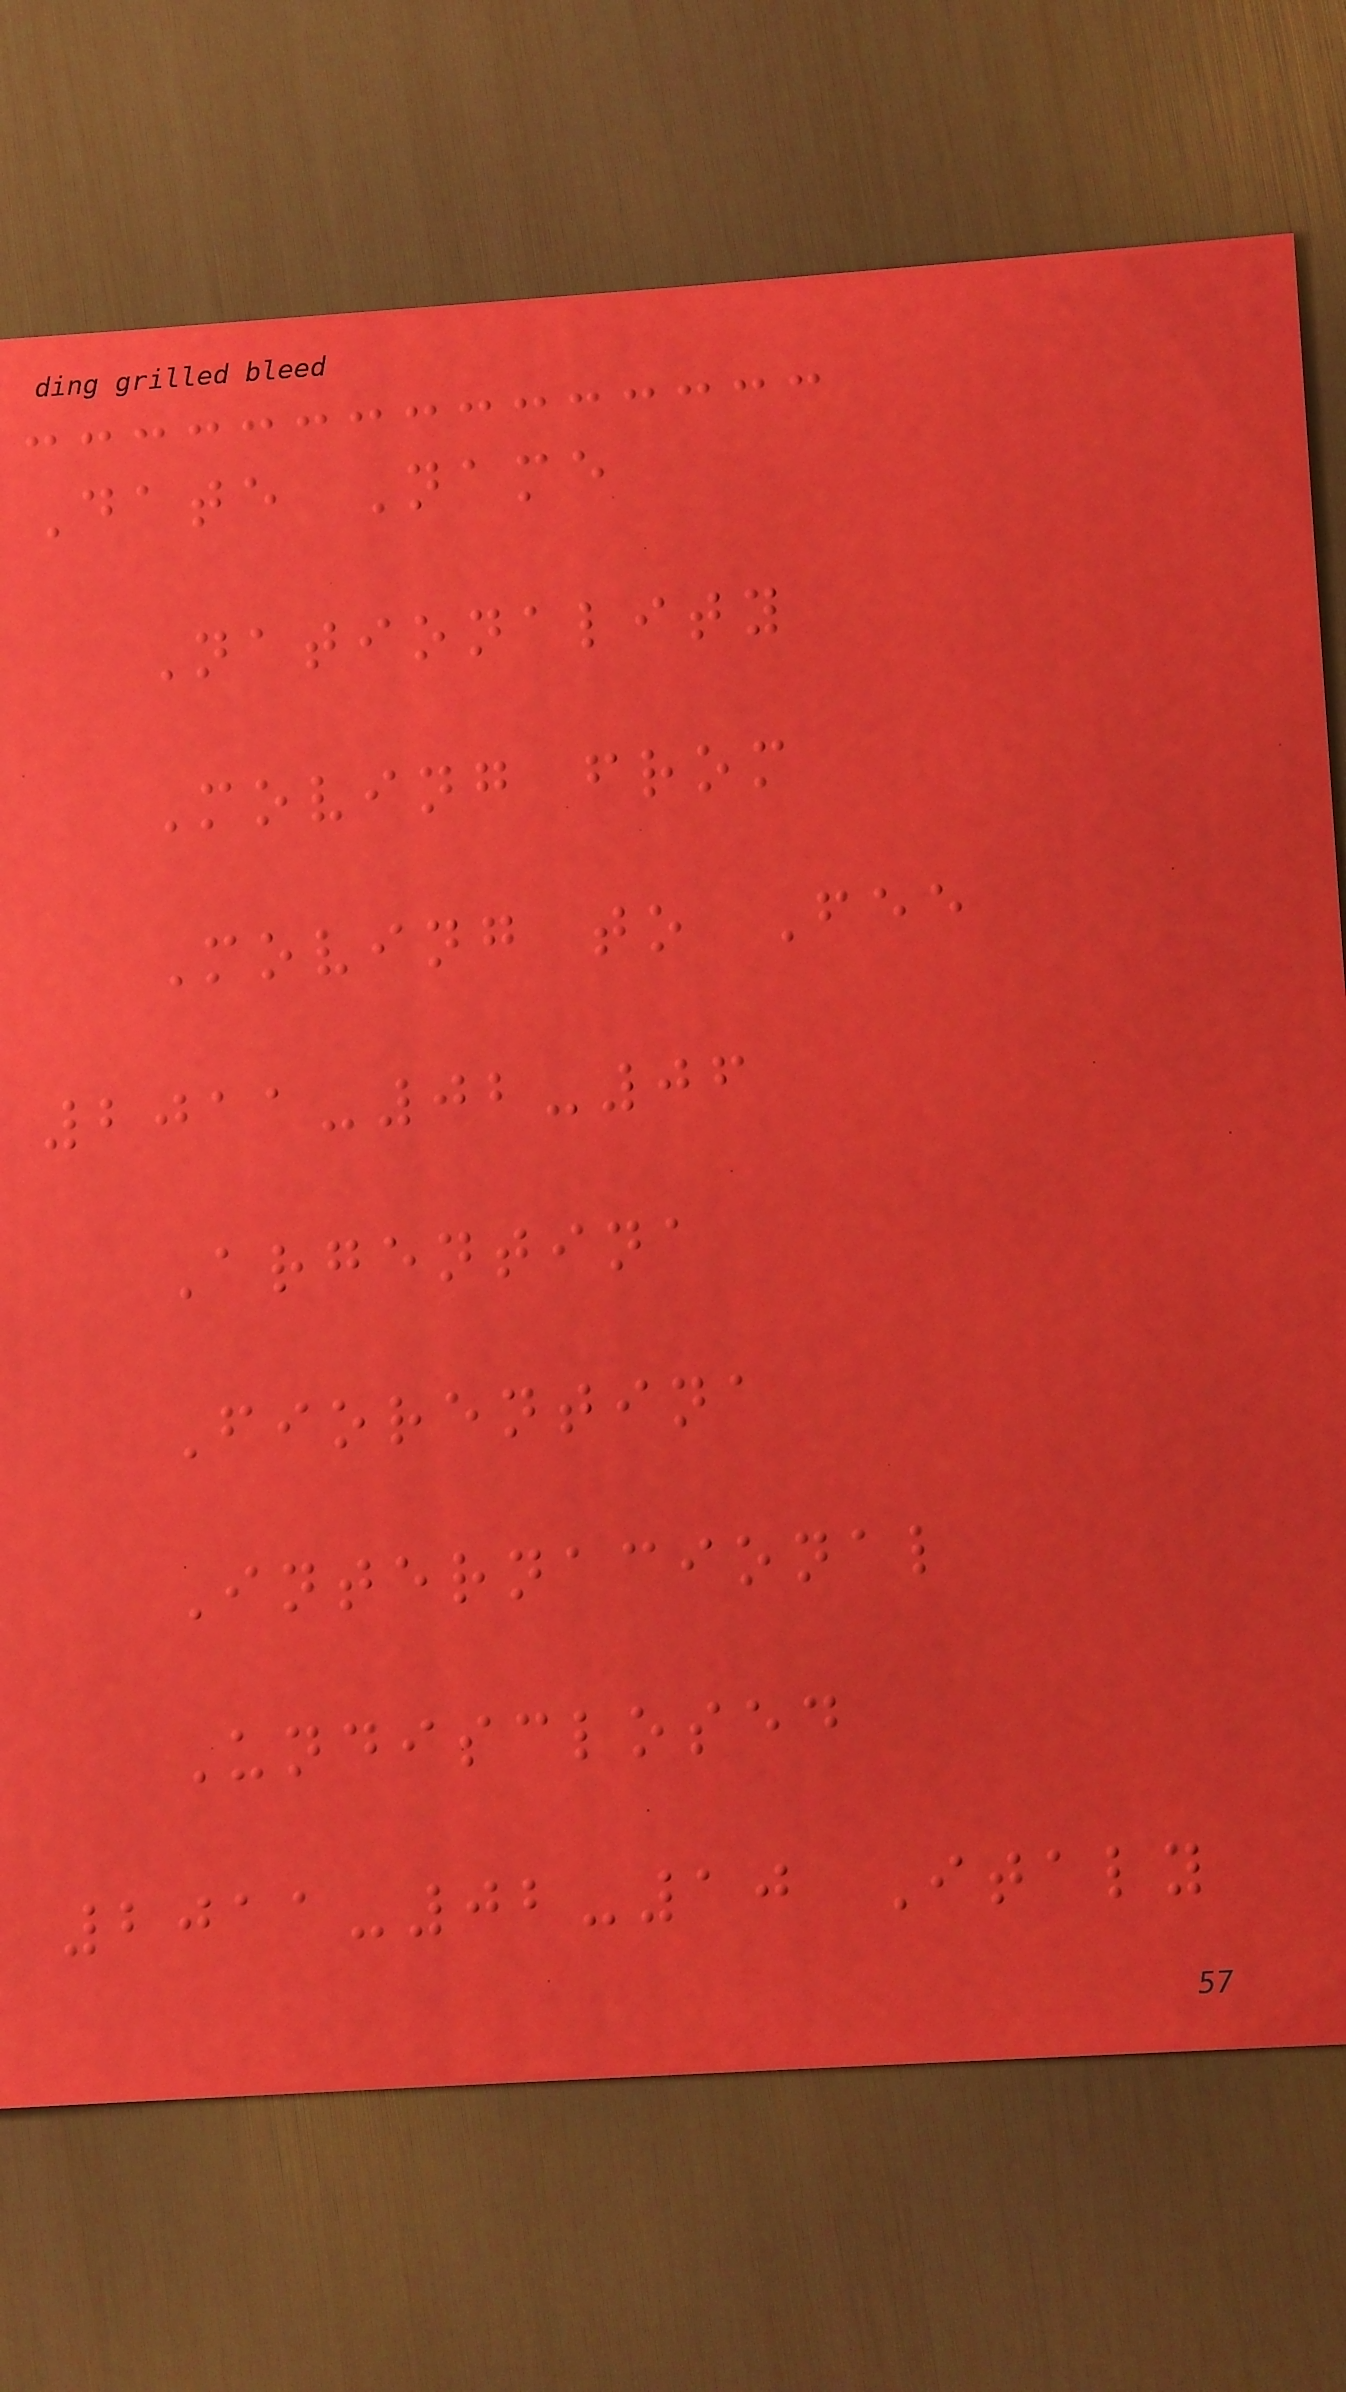Date Name
Nationality
Moving from
Moving to Fee
2011-02-06
Argentina
Fiorentina
Internacional
Undisclosed
2011-02-10 Italy
